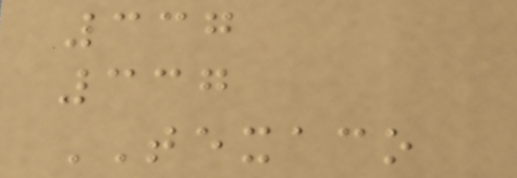337
337
TEXACO
